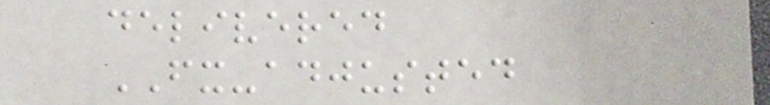delivered
FX-adjusted
